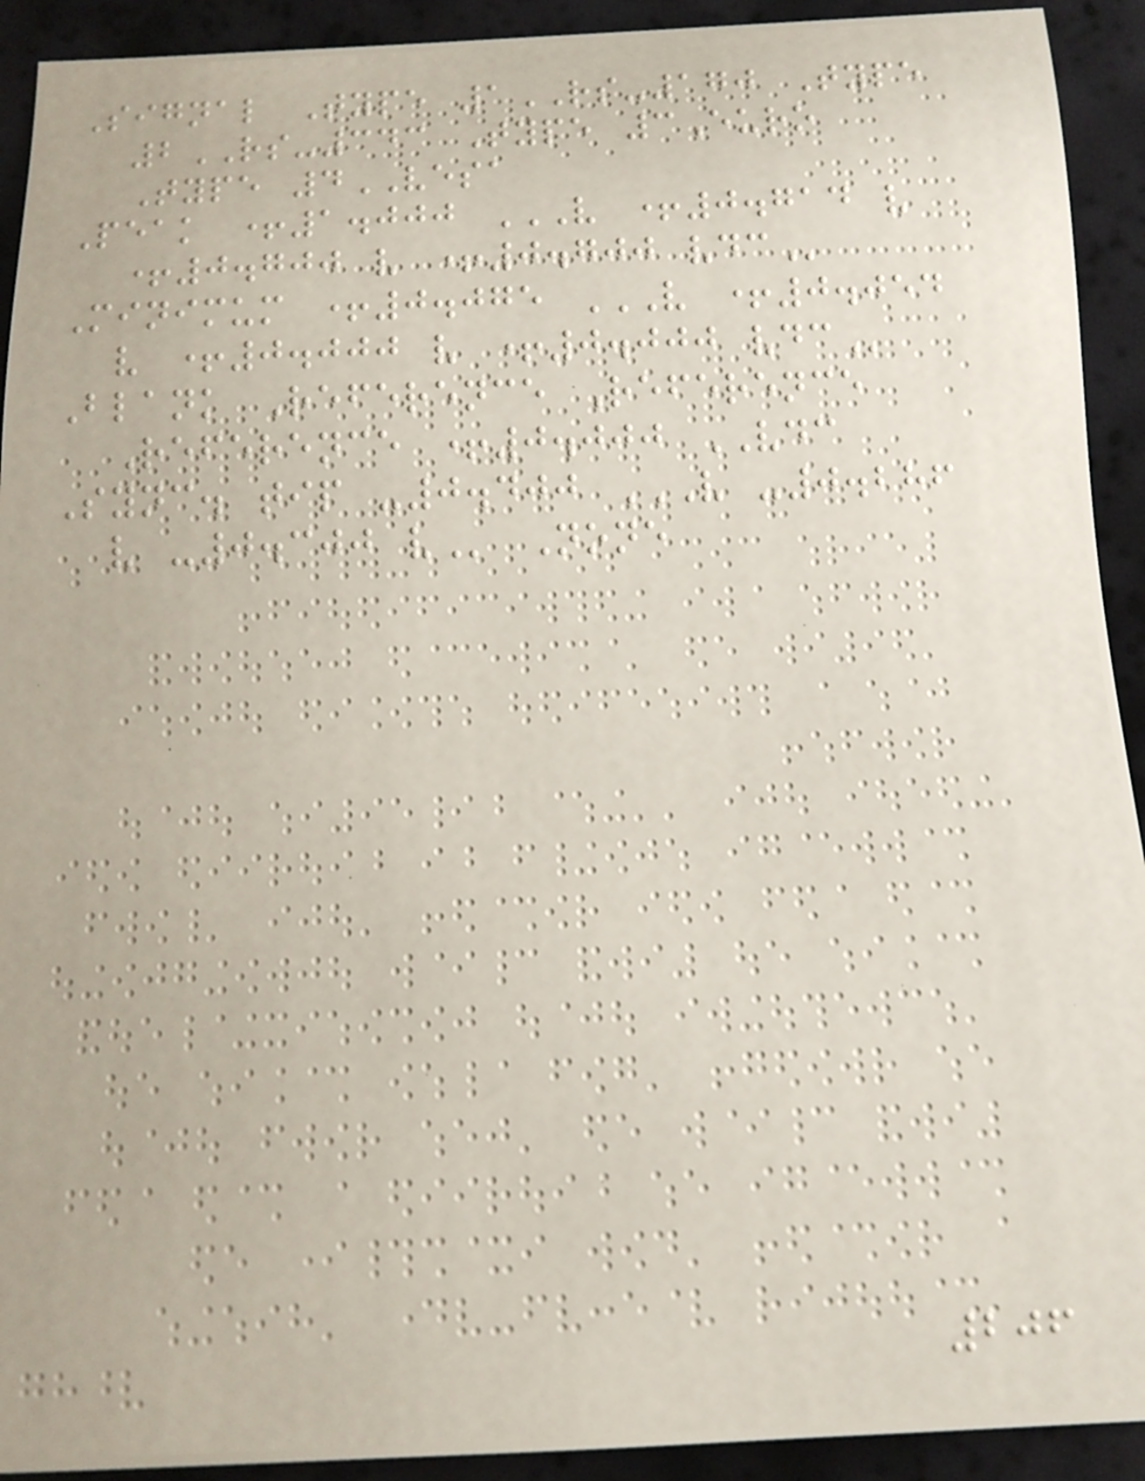Signal Type 1RS-170 Type
2RS-343 Type 3Euro
Type 4VESA
Peak +1.000 V +0.714 V
+0.700 V +0.700 VDC
Minimum +0.075 V +0.054
V +0.000 V +0.000 VDC
Blank Reference Reference
Reference +0.000 VDC
Sync. tip -0.400 V -0.286
V -0.300 V None
206
